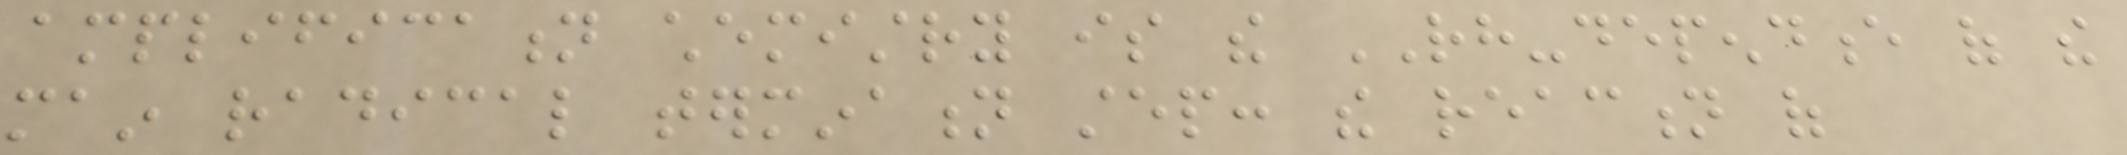amplification chemistry is the RH-dependence of the
main radical termination step: the reaction of
